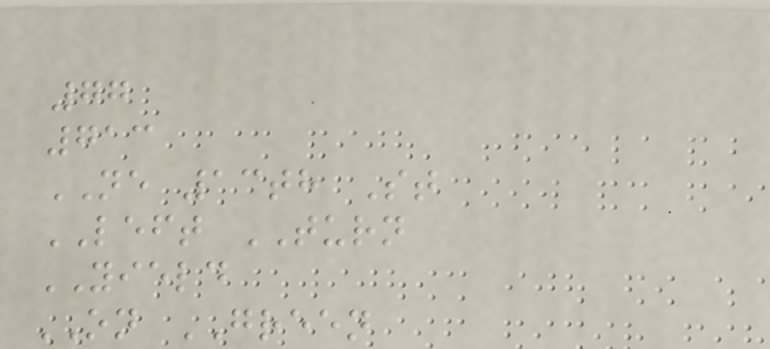77
713
NE 13th St
LEFT TURN
YIELD
ON GREEN
